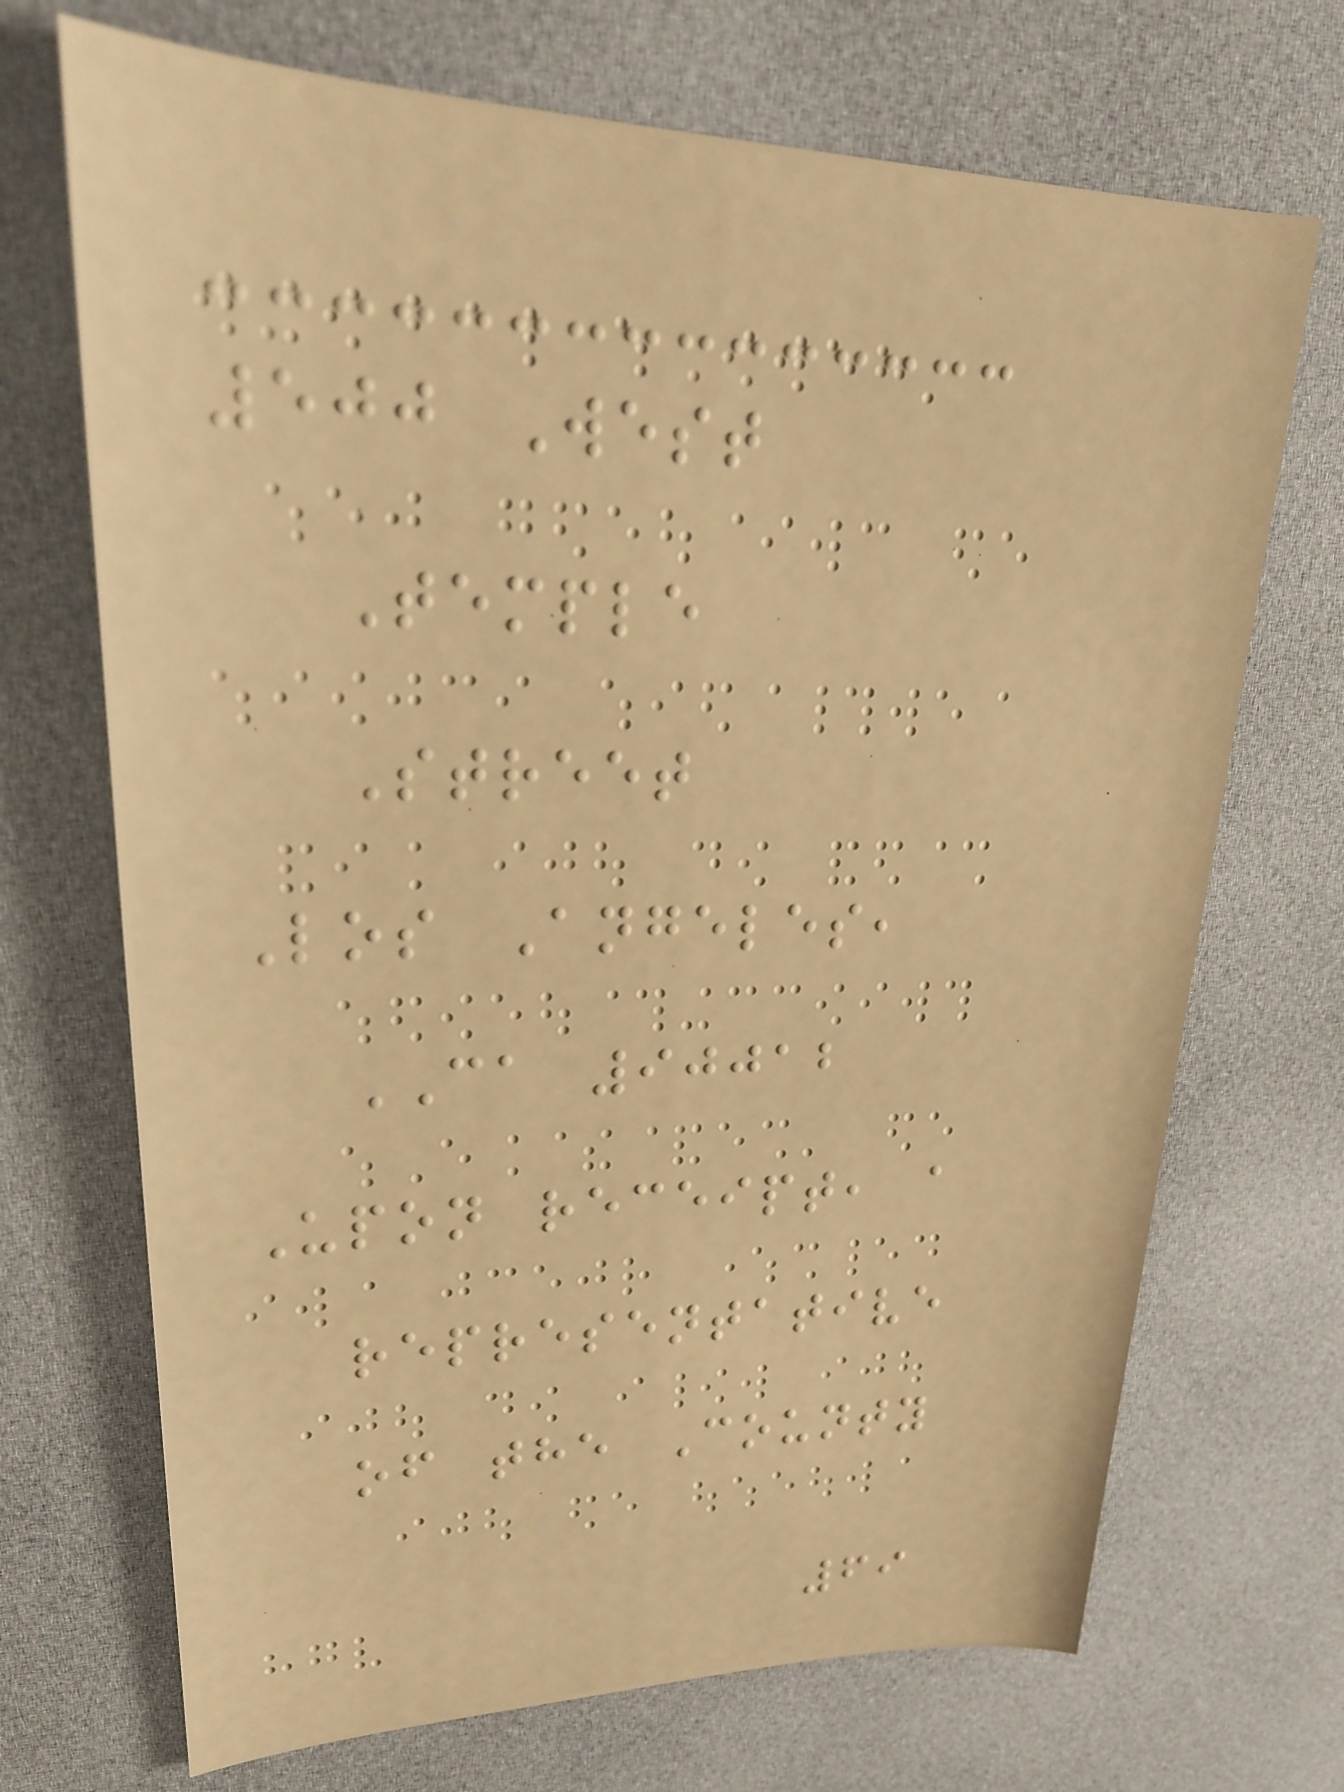500 West
Temple
Street
Los Angeles,
CA 90012
Upon receipt, a
representative
of the County
69
